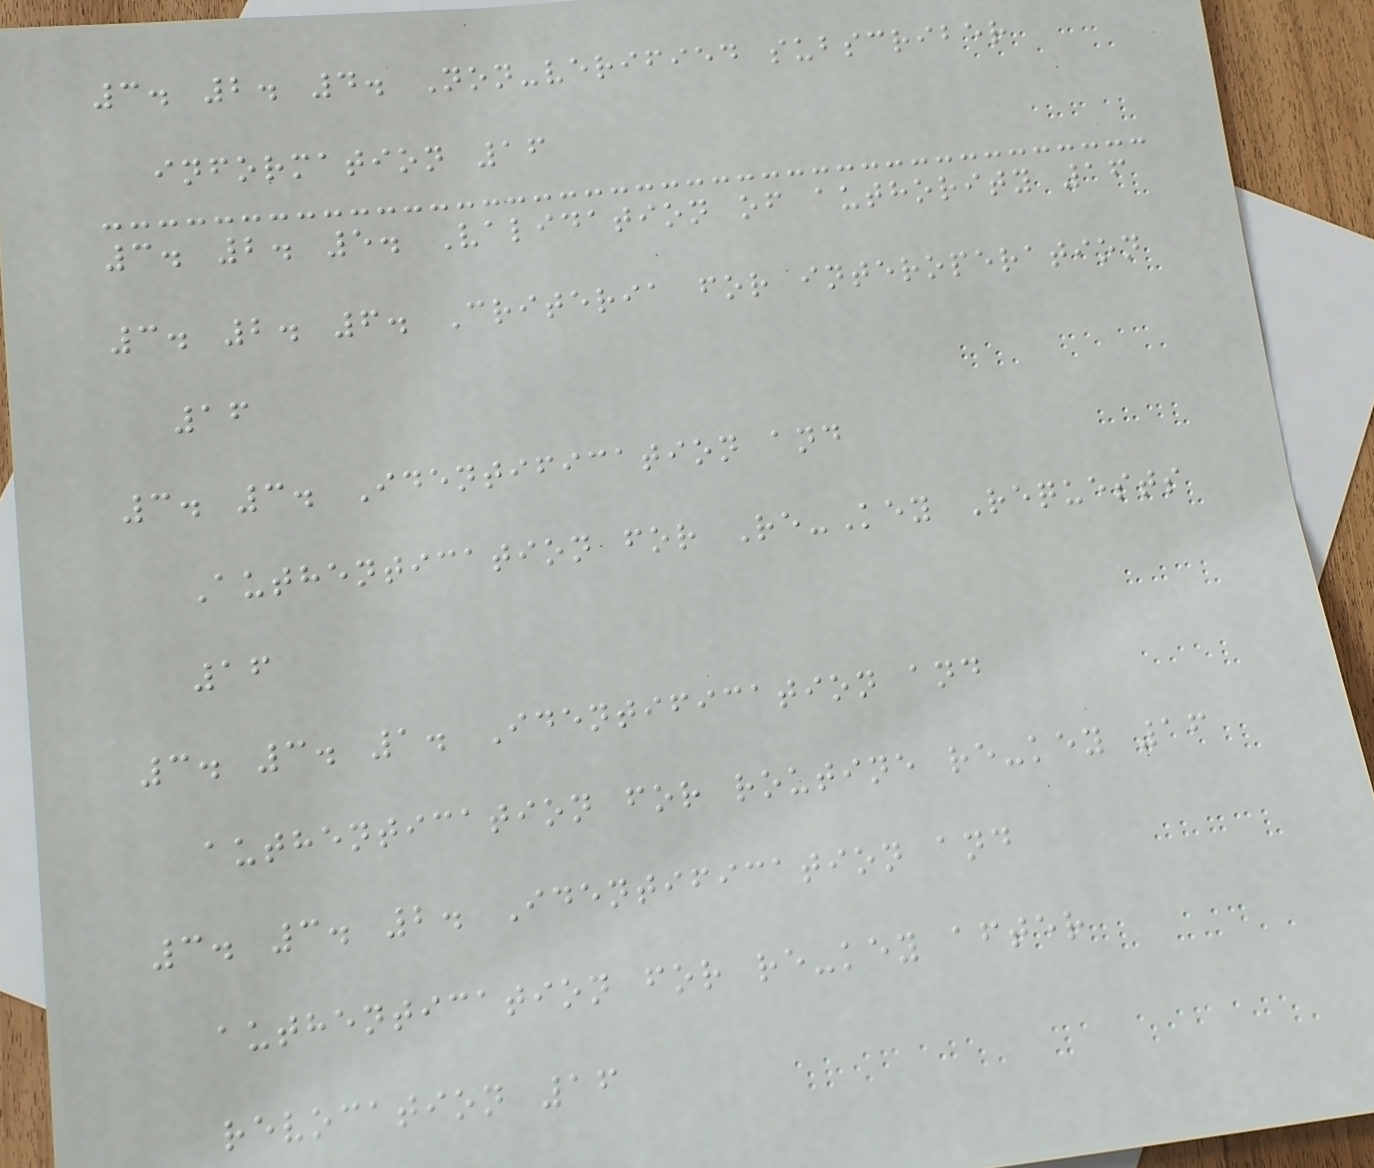3. 2. 4. Non-verified subscriber
information 16
3. 2. 5. Validation of authority 16
3. 2. 6. Criteria for interoperation
16
3. 3. Identification and
Authentication for Re-Key Requests
16
3. 3. 1. Identification and
authentication for routine re-key 16
3. 3. 2. Identification and
authentication for re-key after
revocation 16
